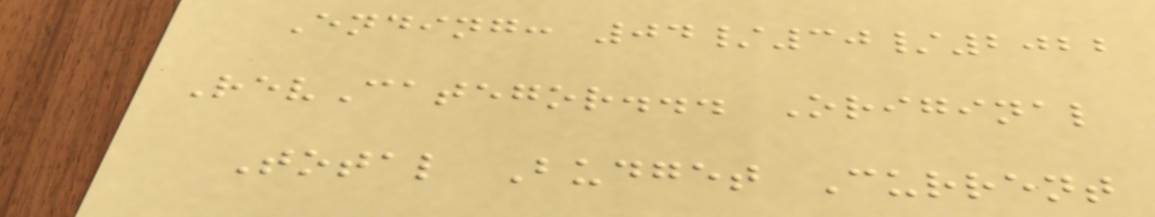Ending: 04/30/2022
RevCategor... Original
Total Budget Current
